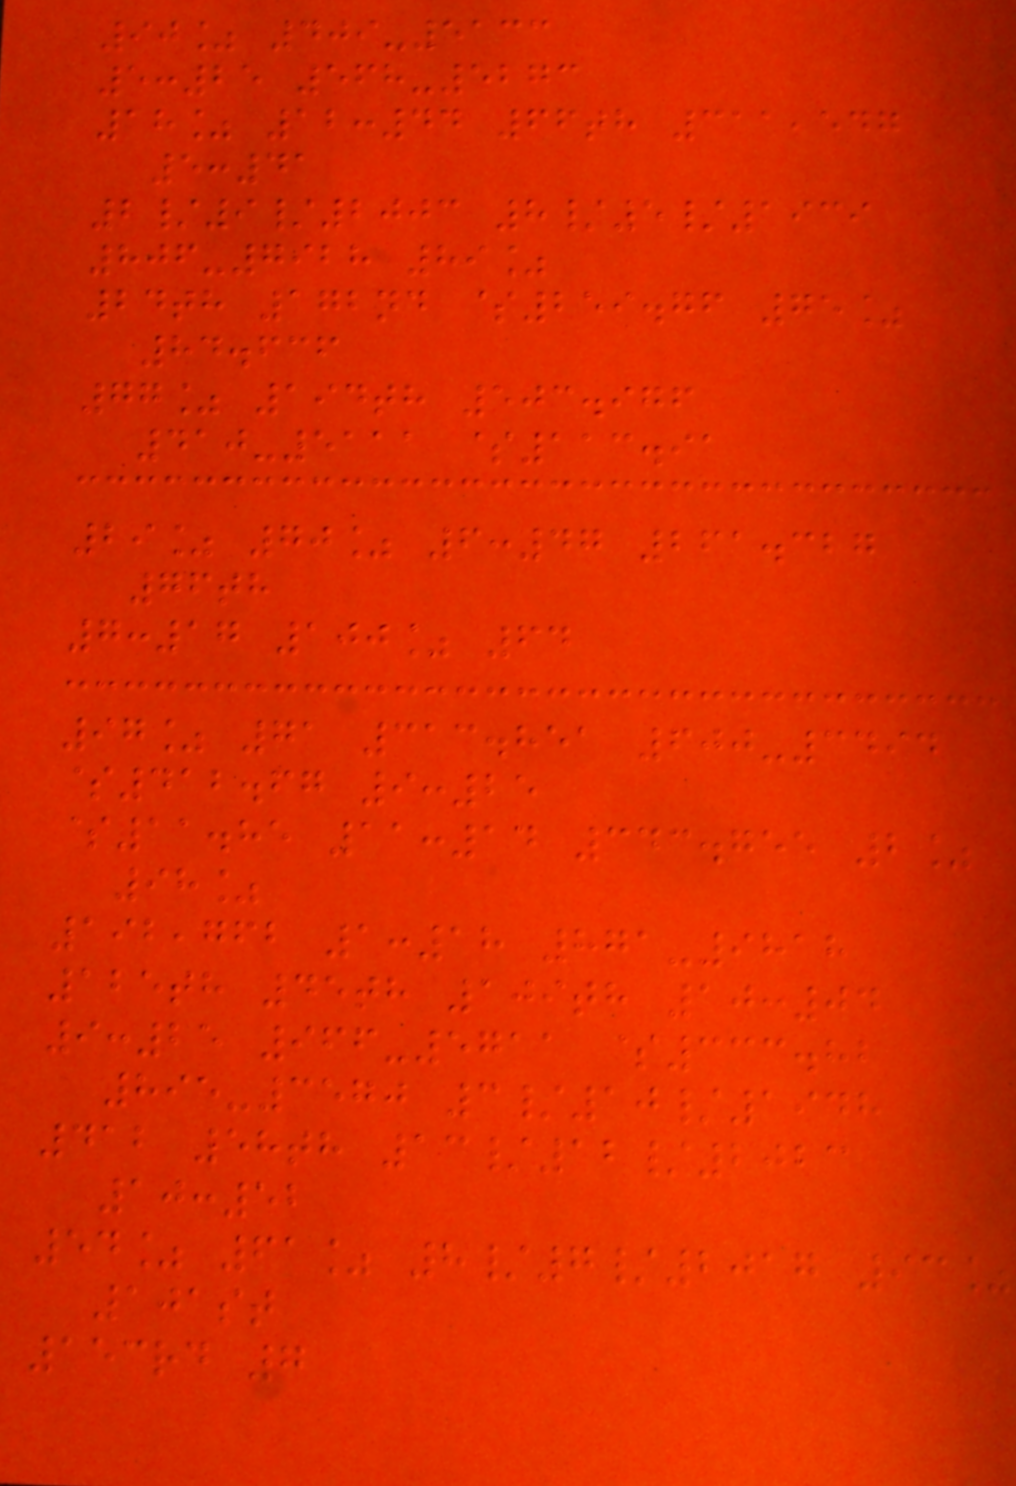90% 409-5133
5:25 568-5273
18% 12:44 66th 311,547
5:41
2/9/2003 8/5/1939
806-7928 89%
24th 172nd $259.76 75%
84.636
77% 194th 503.976
410-5111 $113.91
29% 70% 6:47 261.327
76th
7:17 100% 64
97% 71 313.851 600-3494
$412.67 9:25
$11.85 11:14 343.755 2%
98%
192,762 1:18 871-9818
125th 45th 109th 10:04
9:25 966-5711 $333.82
895-3570 3/10/1948
412 58th 13/12/2023
10:52
54% 61% 8/7/2017 93%
101st
153rd 7
